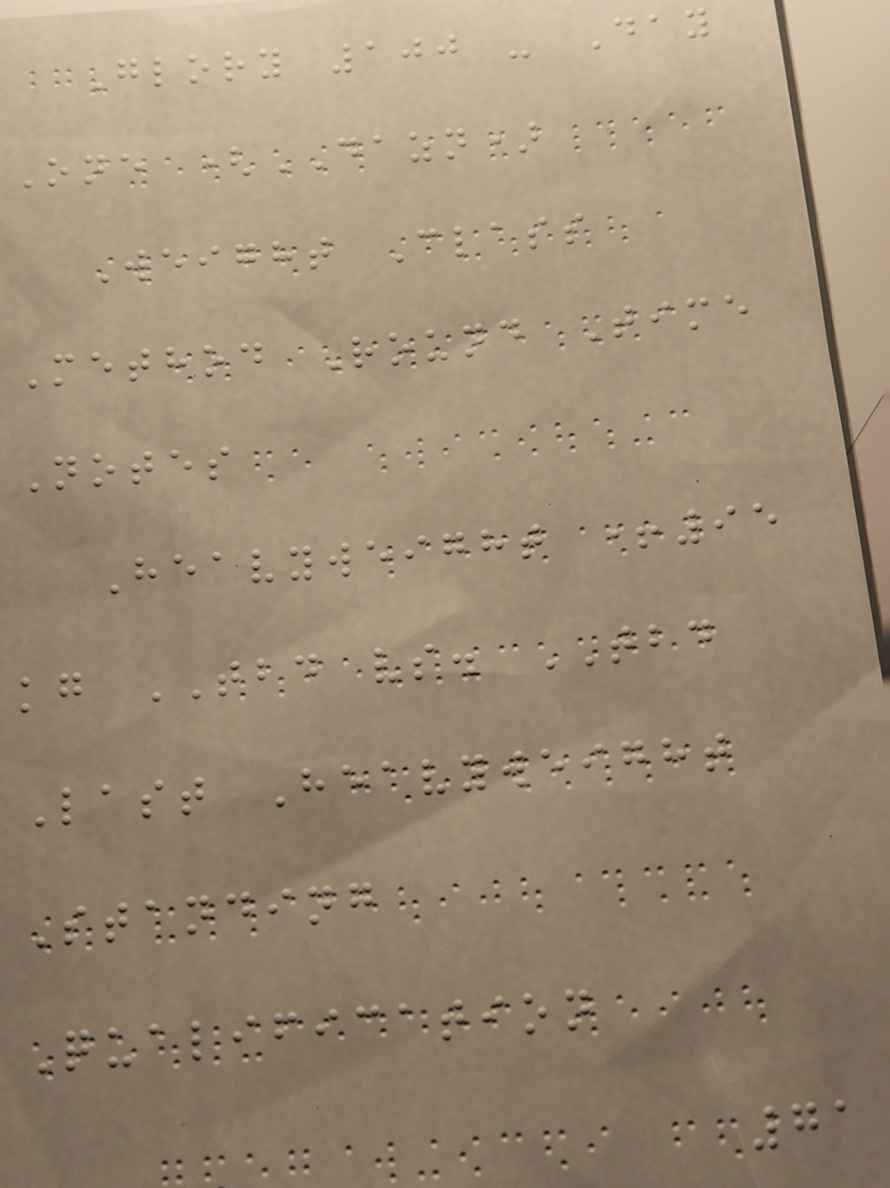Glory 100 - Day
One (DAZN)
Weight Class
Method Round Time
Notes
Heavyweight +95
kg TBD vs. TBD
Last Heavyweight
Standing
Qualification
71
